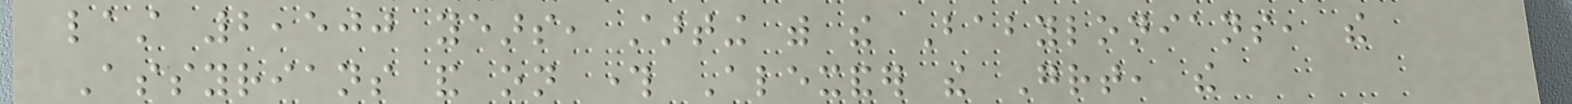last 2,500 years, starting with the Babylonians, the
Assyrians and on through Alexander the Great, the
